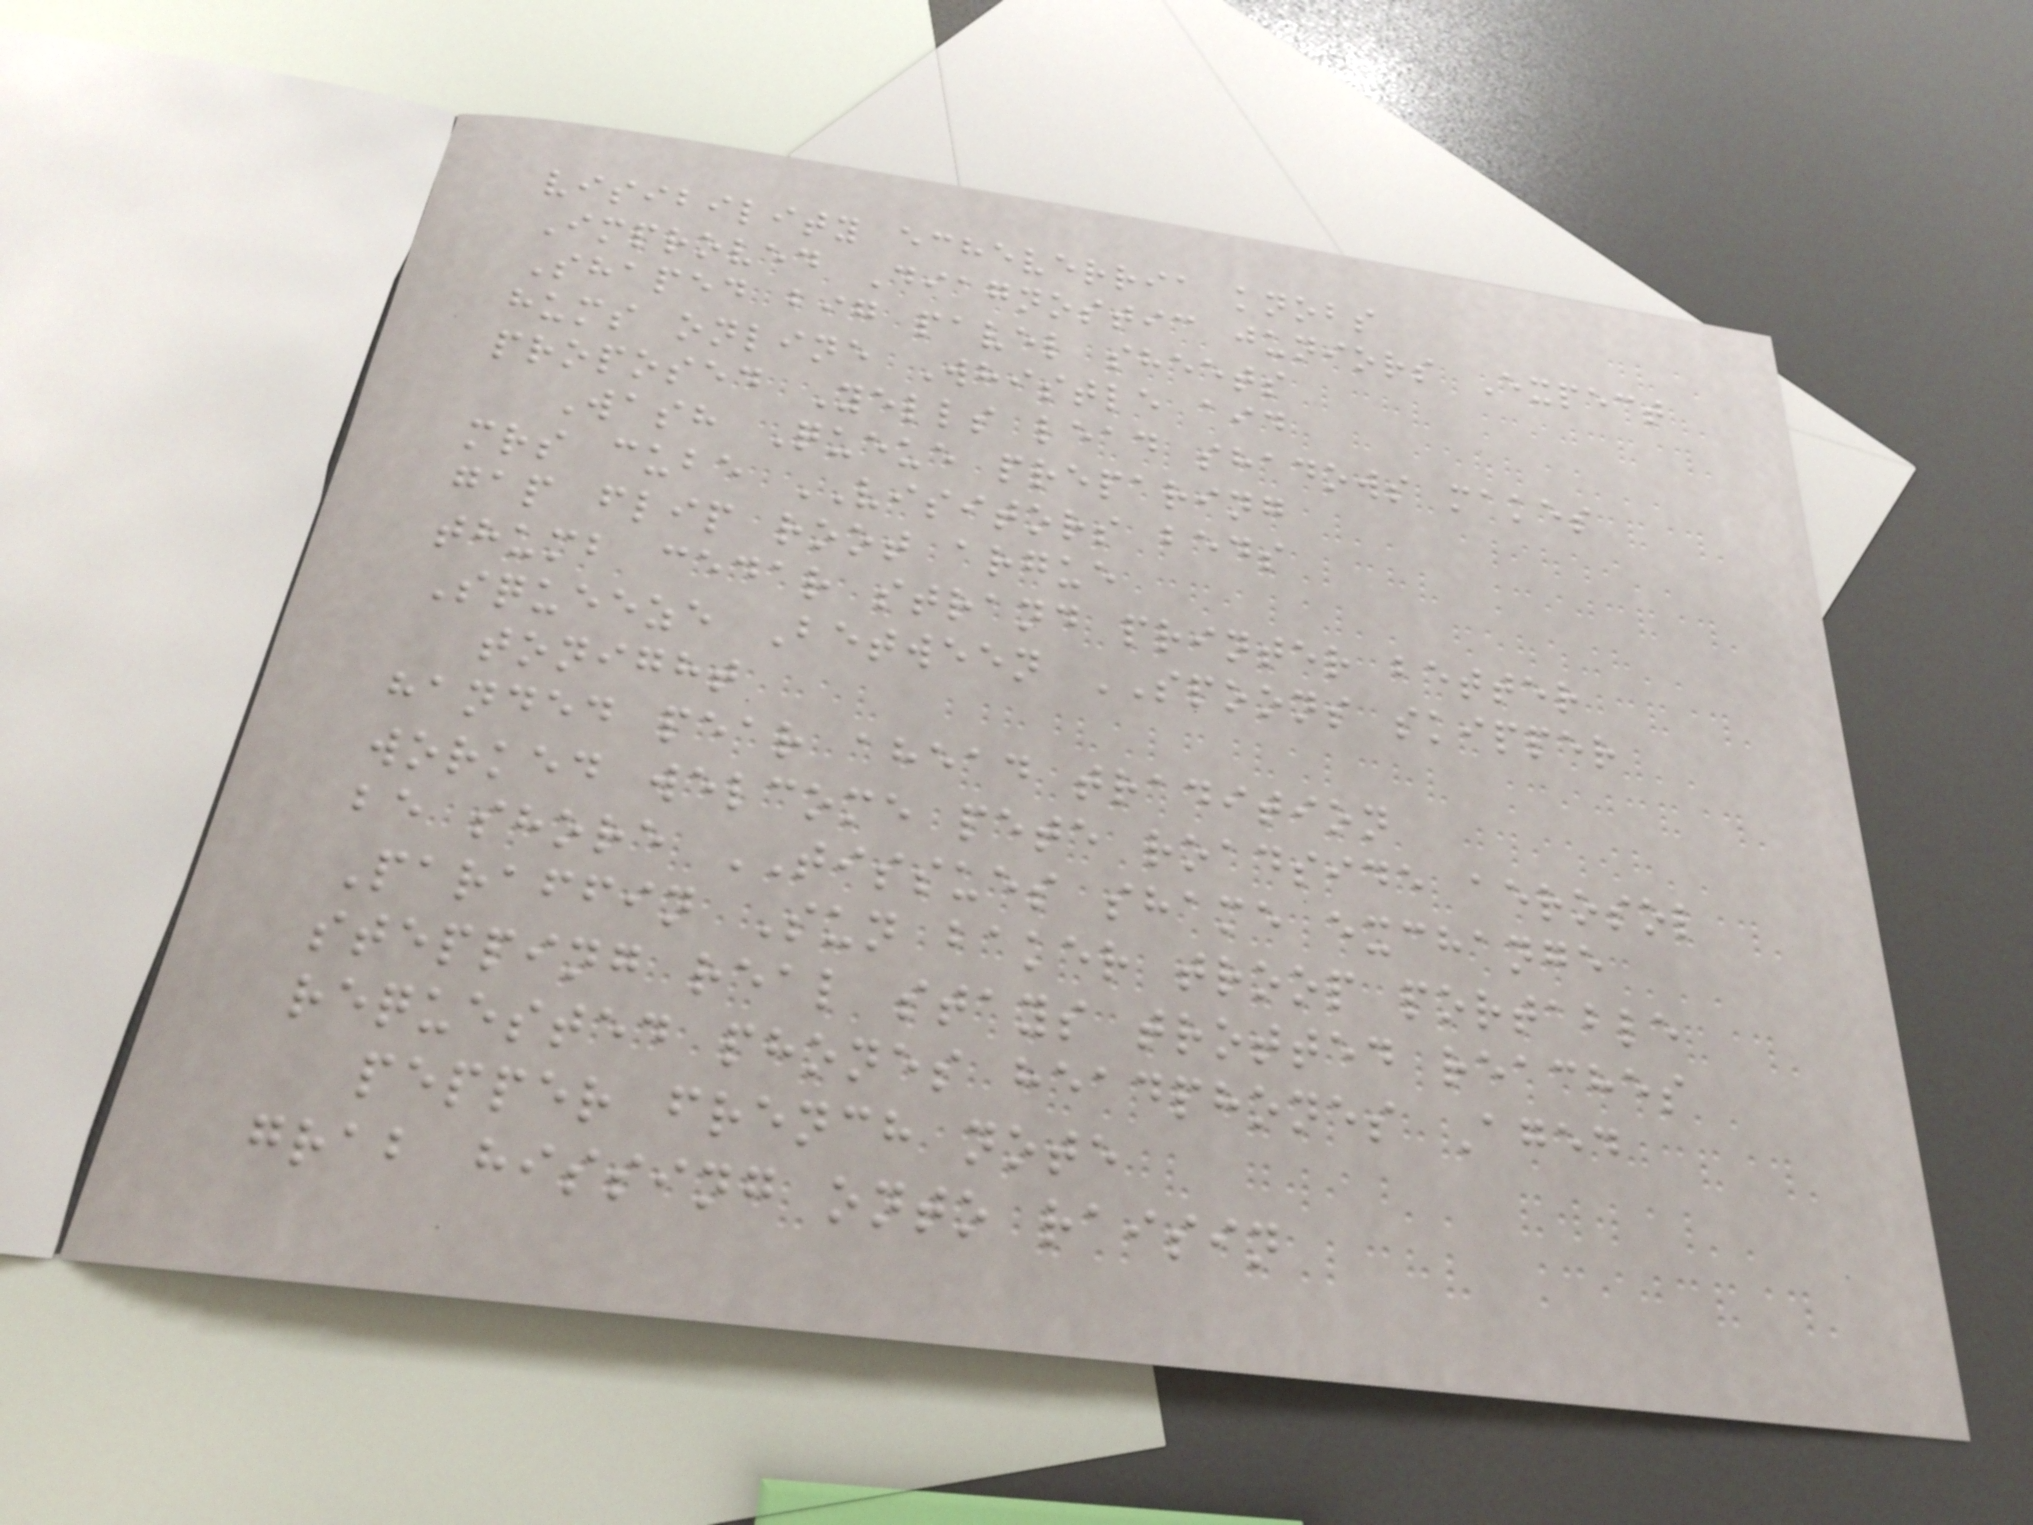visibility echeverria knobs
Improved Diagnostic juniors Expect
Shaped big pavel sheets
hums online Whistle aid
proposed Yells lead shadows makes
Wash Queue preparing
mrs cube VISITORS beds
gap flip root argue
thumb cedar strand printer better
Squeeze Between SPOONS skipper
tonight
handed pear ahead tradition
worked welcome pete roadside aerosol
be shore TISSUES shame exchange
Paraffin Sun baker troop portable
stepping real stays trotted reaches
requested phones headphones Aged
pepper french note
grab hissing onto raisin
